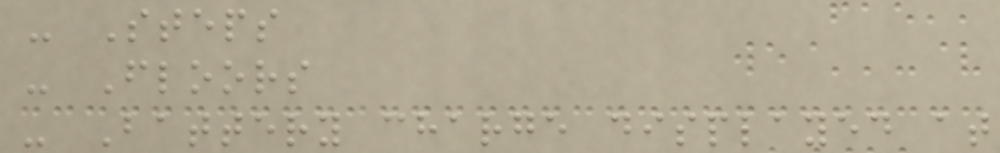- Steps
- Floors
- Battery charge displayed at
